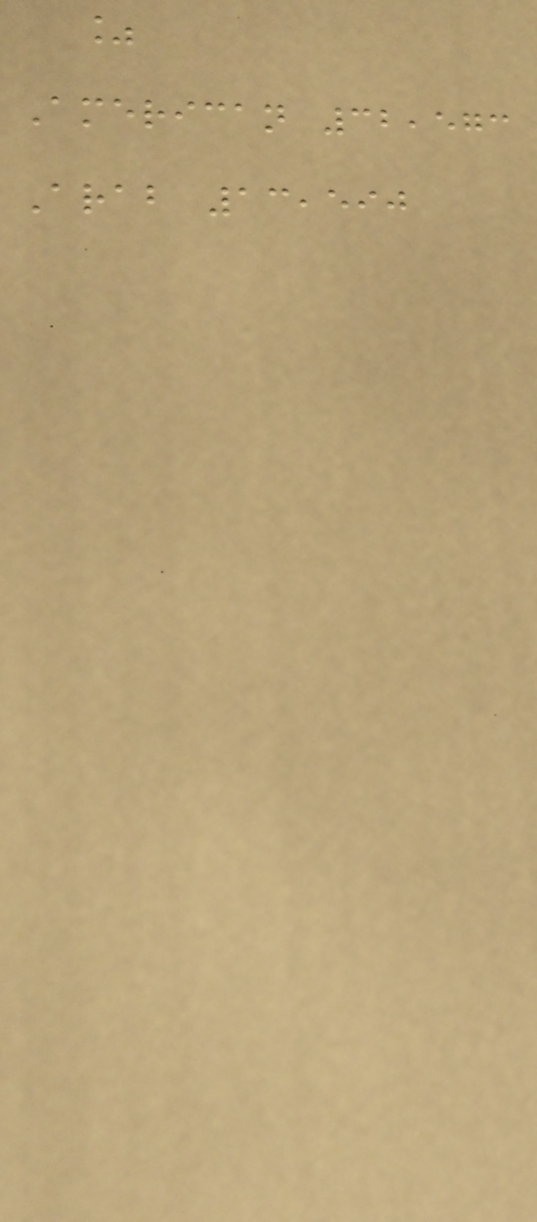%
American 32,573
Arab 13,590
